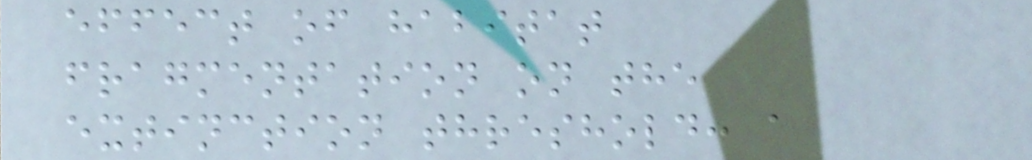effect of habitat
fragmentation on the
extinction threshold: a
